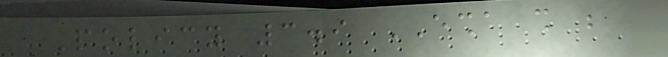Policy 3.9 ESHA shall be
